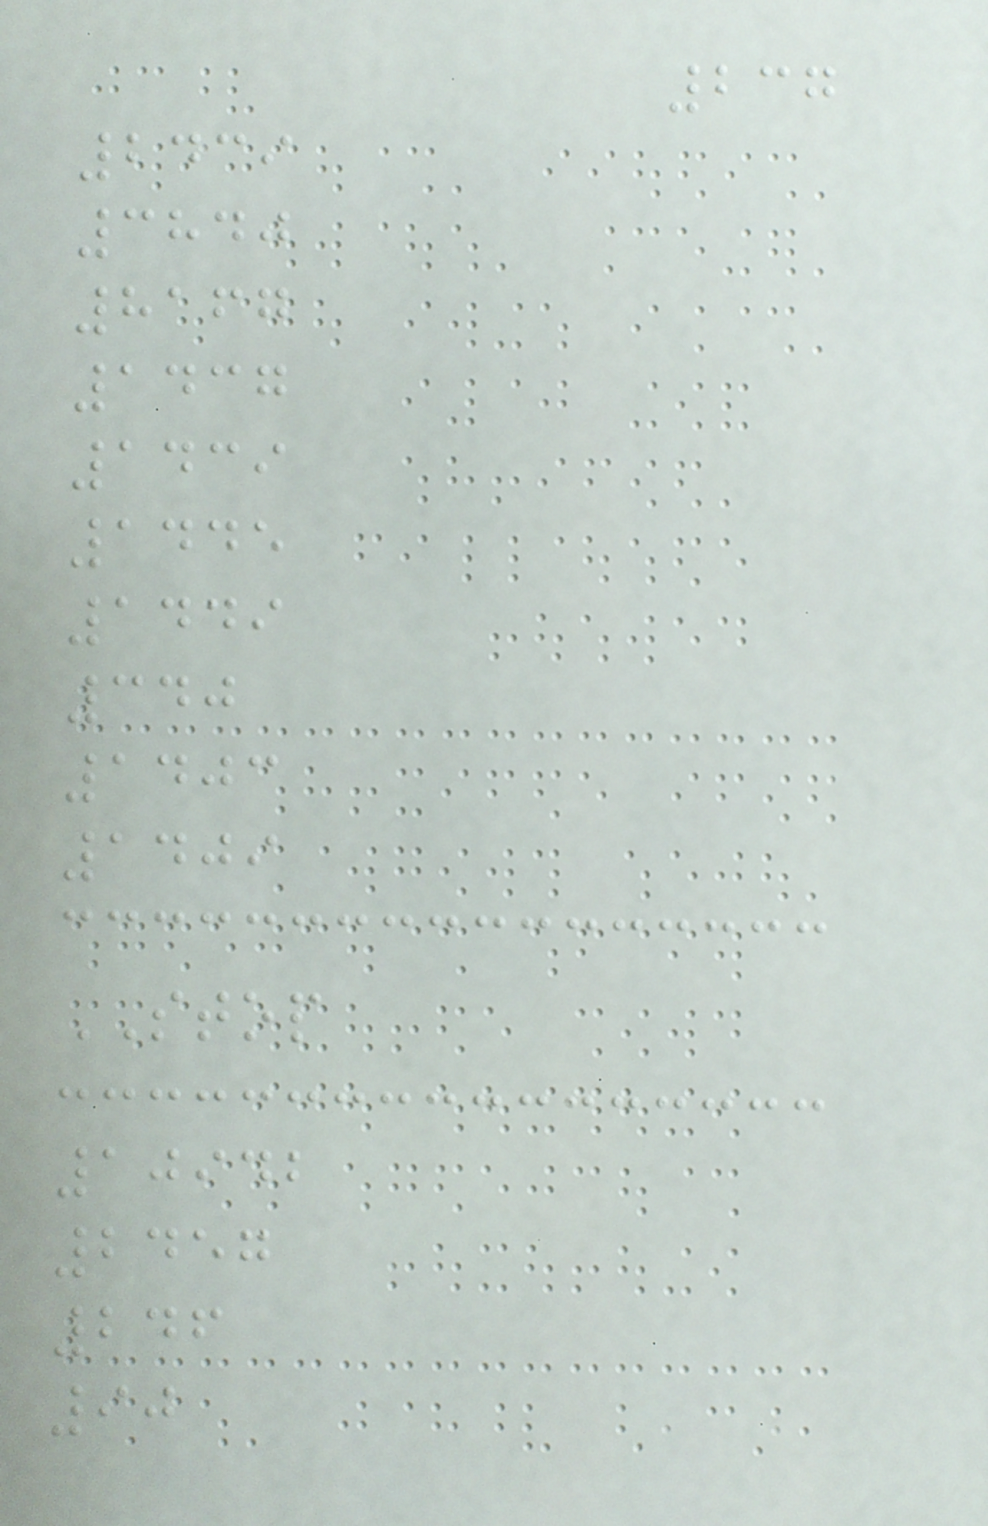237
2439
3840
8167
1437
1439
1445
1449
340
1403
1409
STOP
10942
2457
246
90
